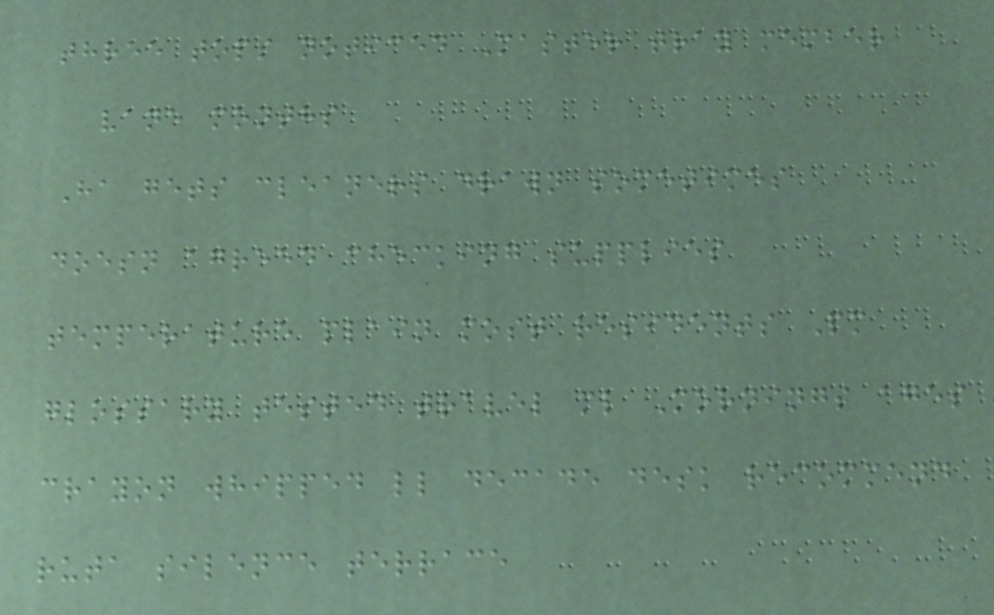three tops noticed Master tray member
vane months
Ha gets cleaners drawn sometimes
doesn agreed checking supplies
temperature plain most residents Pm
glossary tested travel ml Mornings ages
crayon whipped ll decade desk recommend
ruta silence terrace
